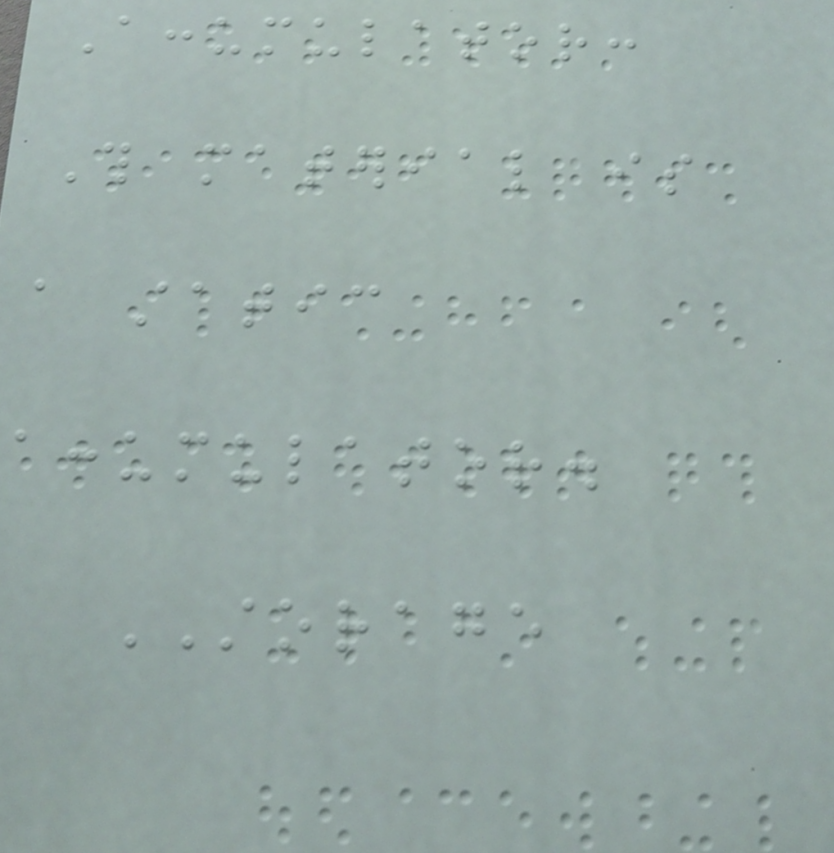Accumulator:
This material is
a static
accumulator.
STORAGE
